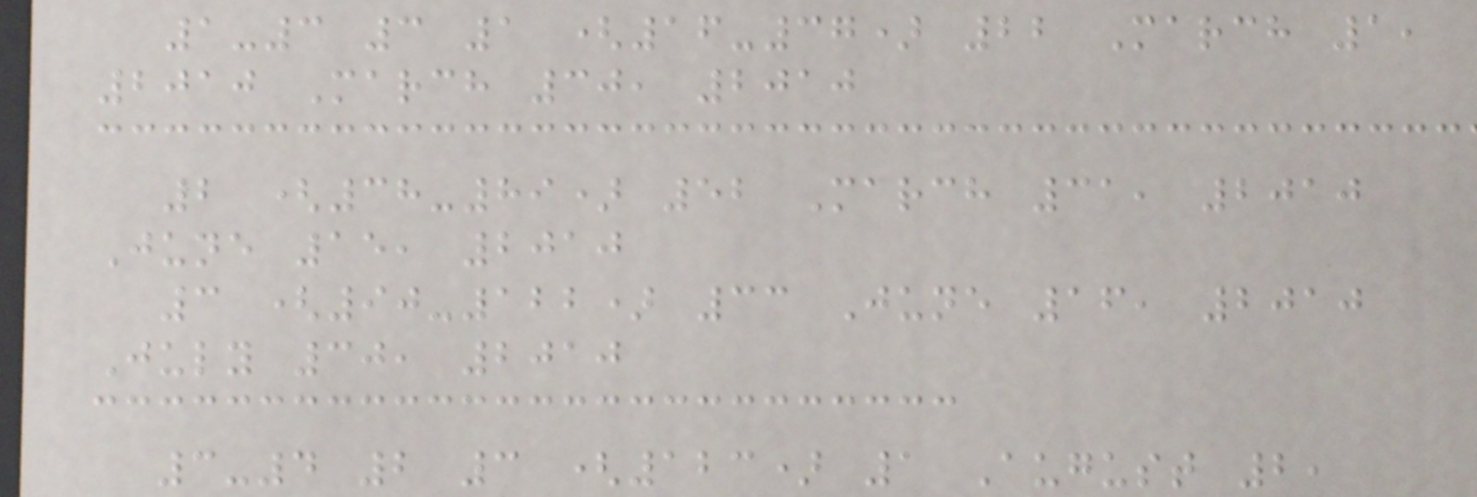1-3 3 1 (16-37) 22 March 1,
2010 March 30, 2010
2 (38-89) 52 March 31, 2010
June 15, 2010
3 (90-122) 33 June 16, 2010
July 30, 2010
3-4 2 3 (123) 1 August 2,
